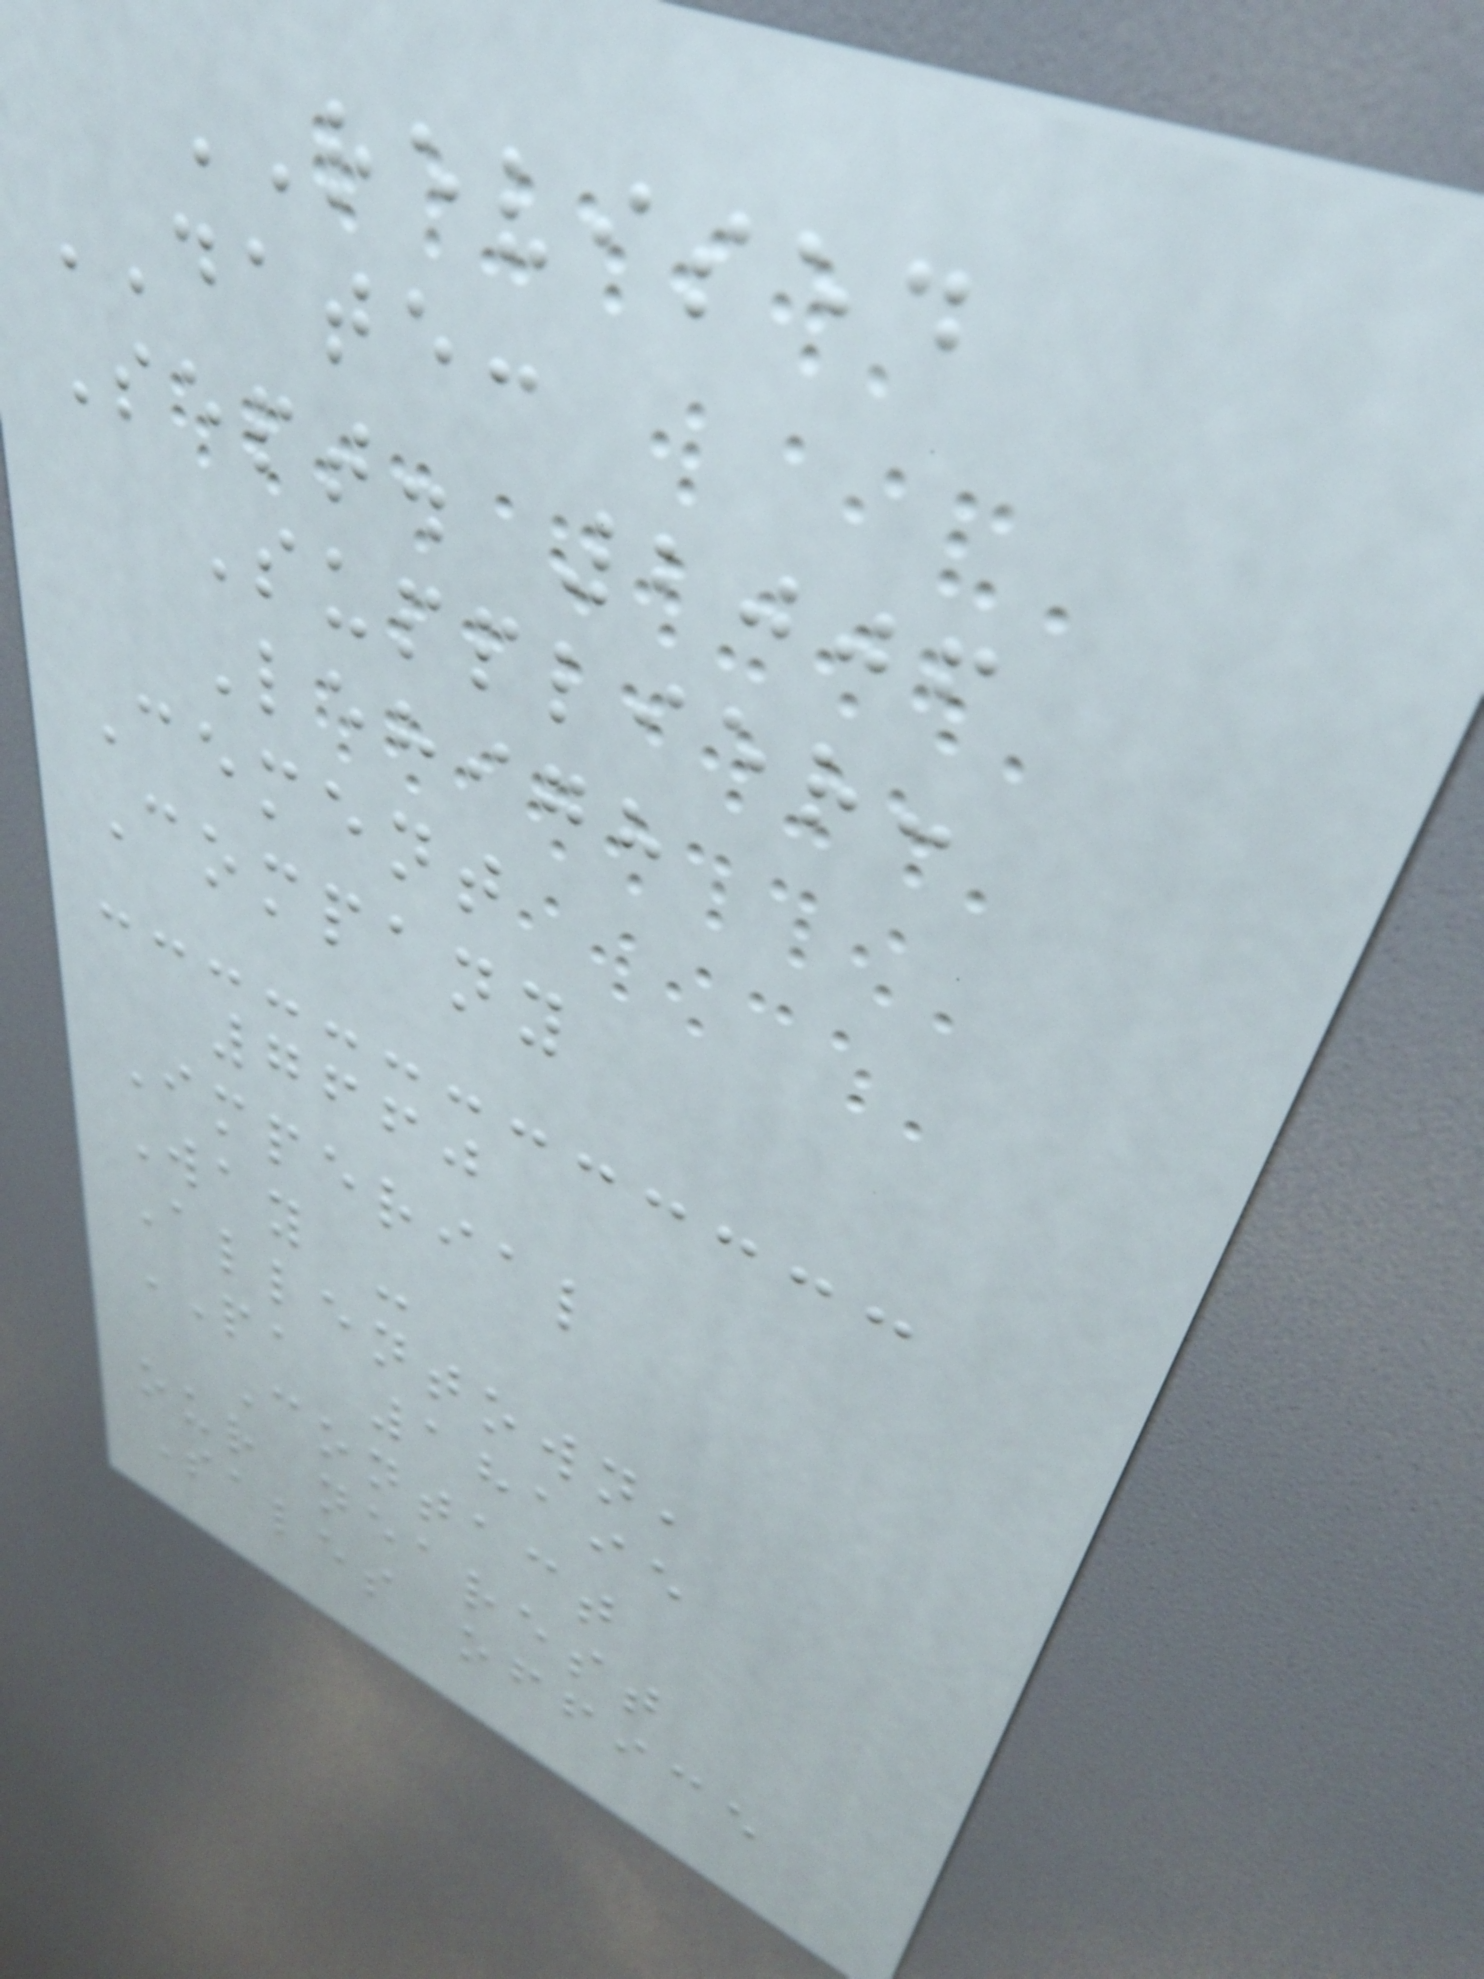REVISED
DATE:
Sept. 2006
Supplier:
Lehigh
Cement
Company
7660
Imperial
Way -
Allentown,
PA 18195
Contact
our nearest
Sales office
